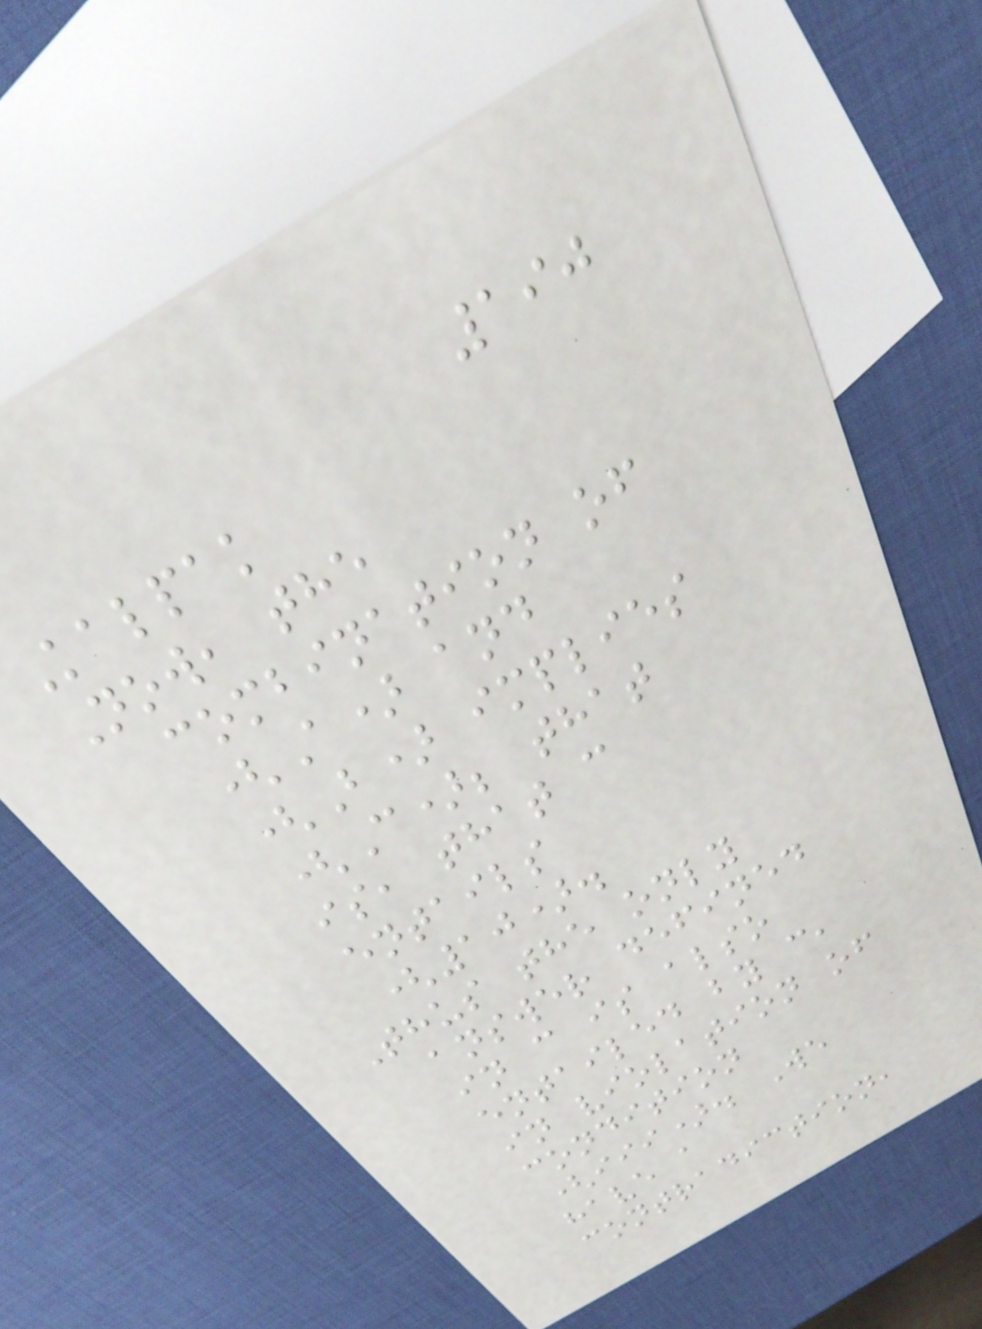190
Kalpak
Now, the
combination of
(A) and
(B) implies
(C); that
is, that c
entails
(10).
Thus the only
answer defined
in c is also
entailed by c,
in violation of
condition
(iii). We
have a
contradiction,
